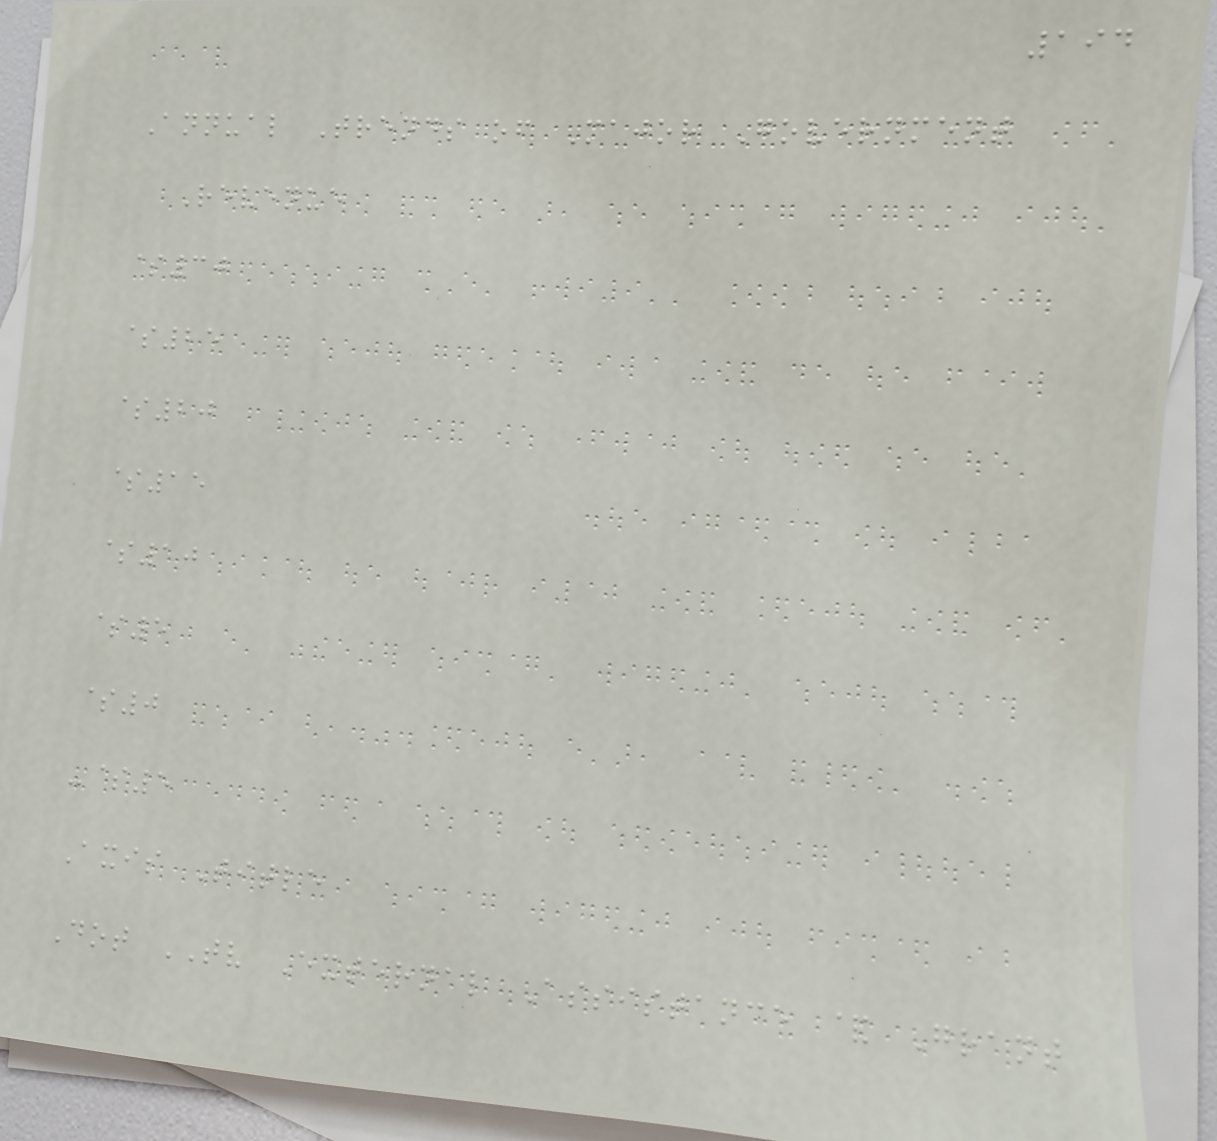194
Annual Trends of Major Government
Revenue
$30
$25
$20
$15
$10
$5
$0
-$5
Axis Title
Dot TV External Assistance & Grant
